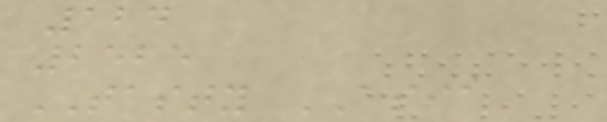124
2525
TASTY ASIA
